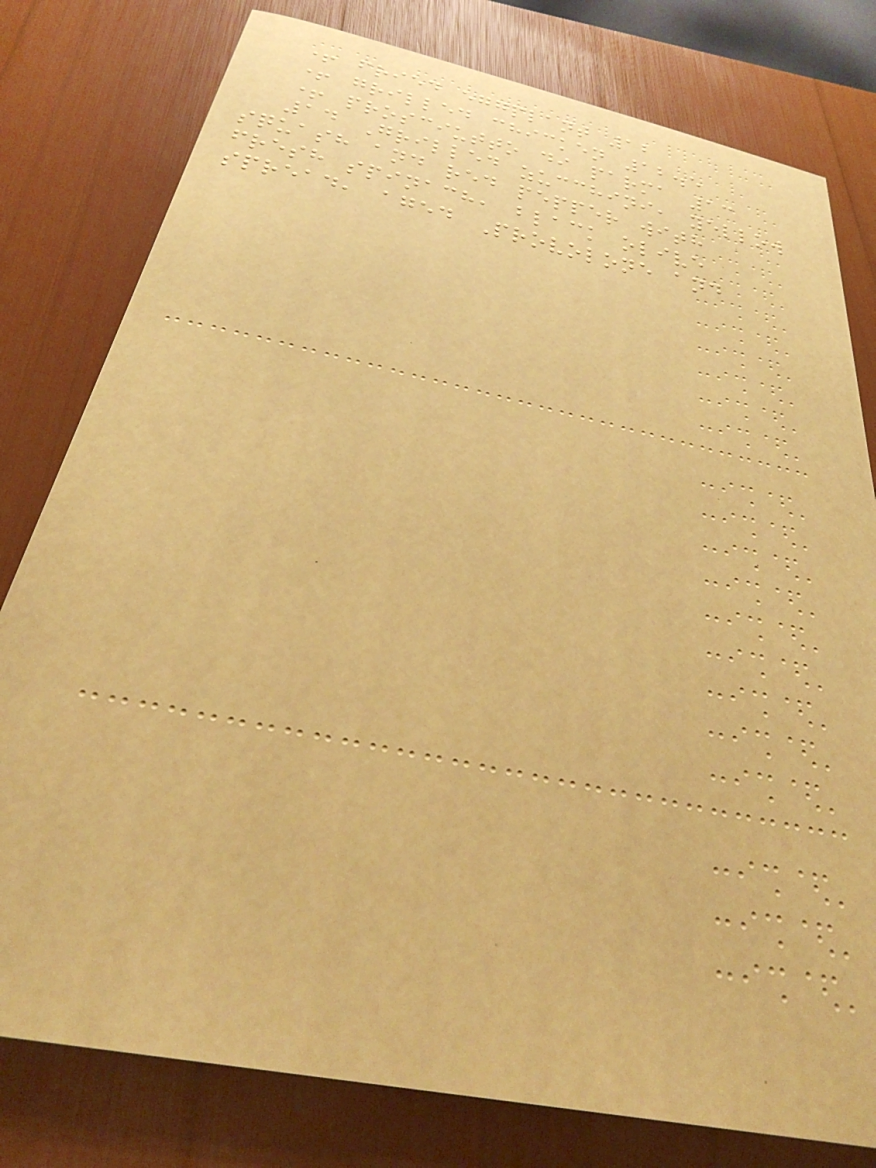+ fried eggplant 12
+ grilled chicken 12.5
+ prosciutto di parma 13
14 Grilled zucchini, yellow
squash and red pepper with
fresh spinach, black olive
spread, aged Provolone and
